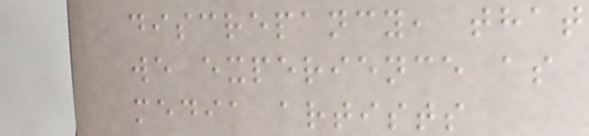discrepancy, that
we experience as
media artists
